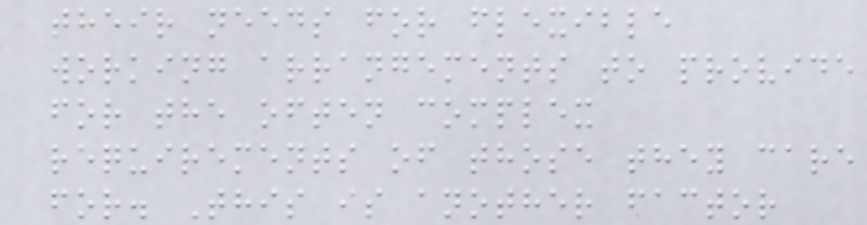their needs for flexible
working arrangements to provide
for the often complex
requirements of those they care
for. This is another factor
